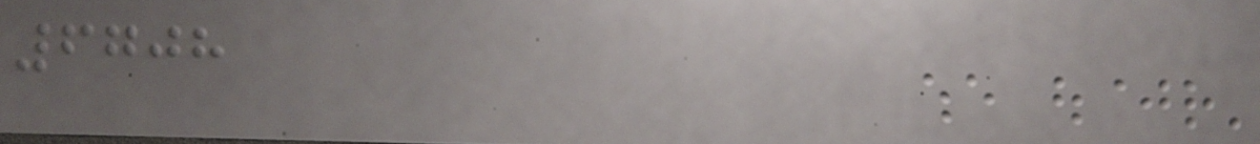6708
